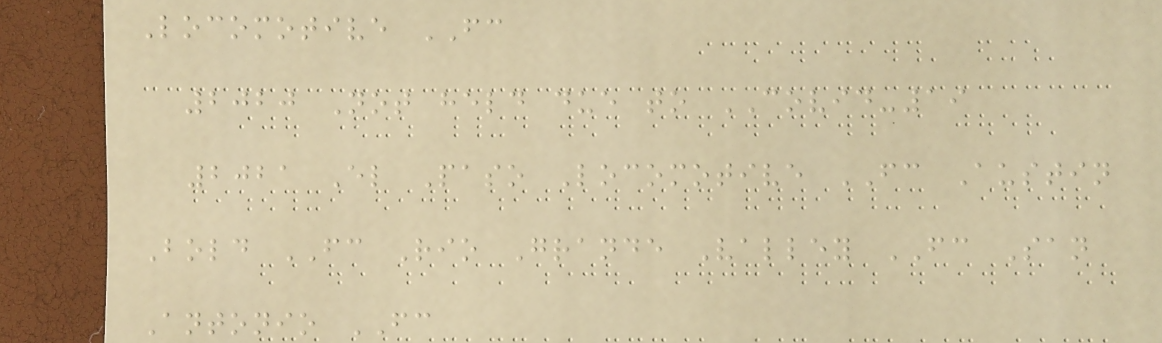Locomotive FC
2020 Not held due to COVID-19
2021 El Paso Locomotive FC Austin
Bold FC Rio Grande Valley FC San
Antonio FC
